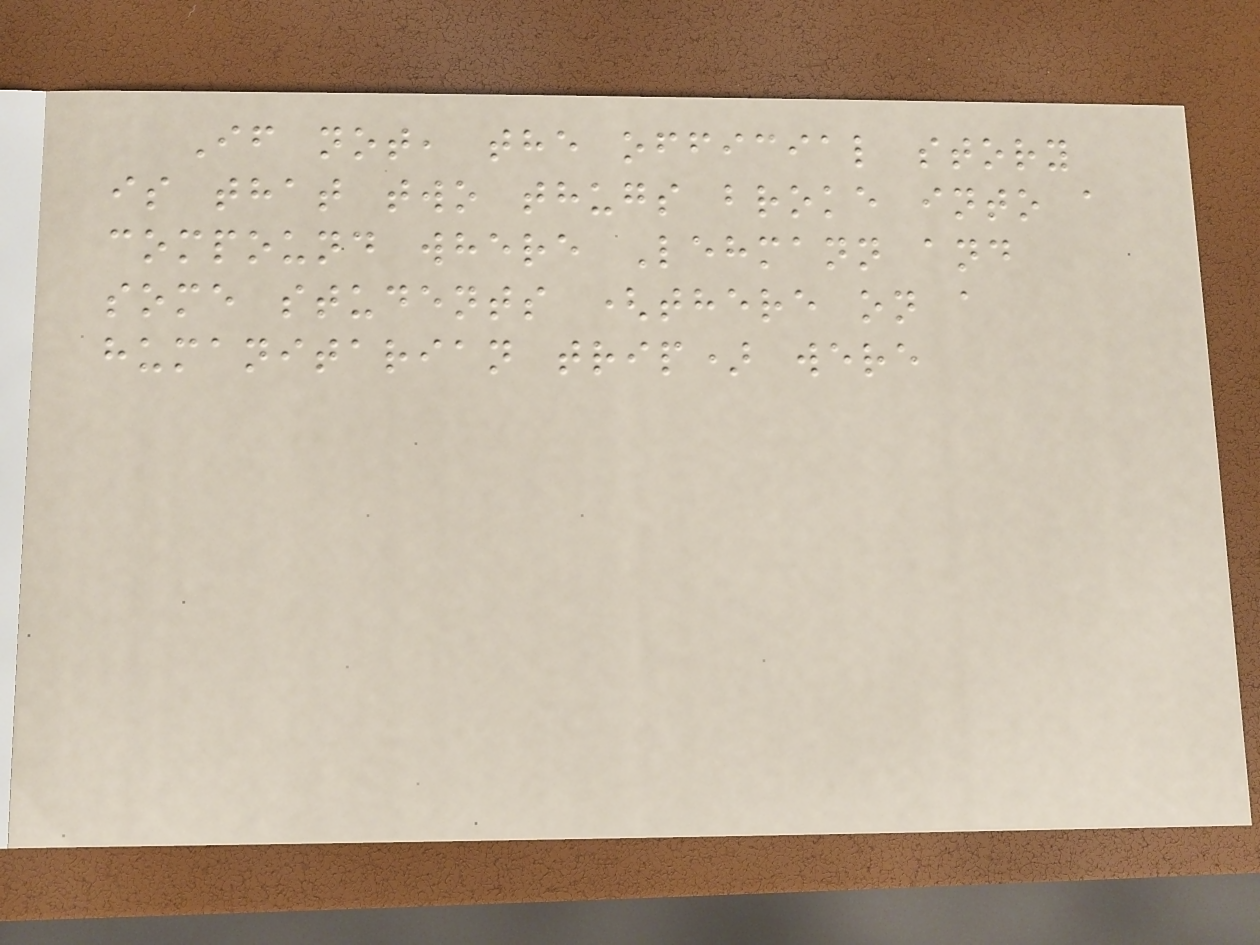If not, the official story
is that two thugs broke into a
compound where Lehmann and
some students (there on a
humanitarian trip) were
